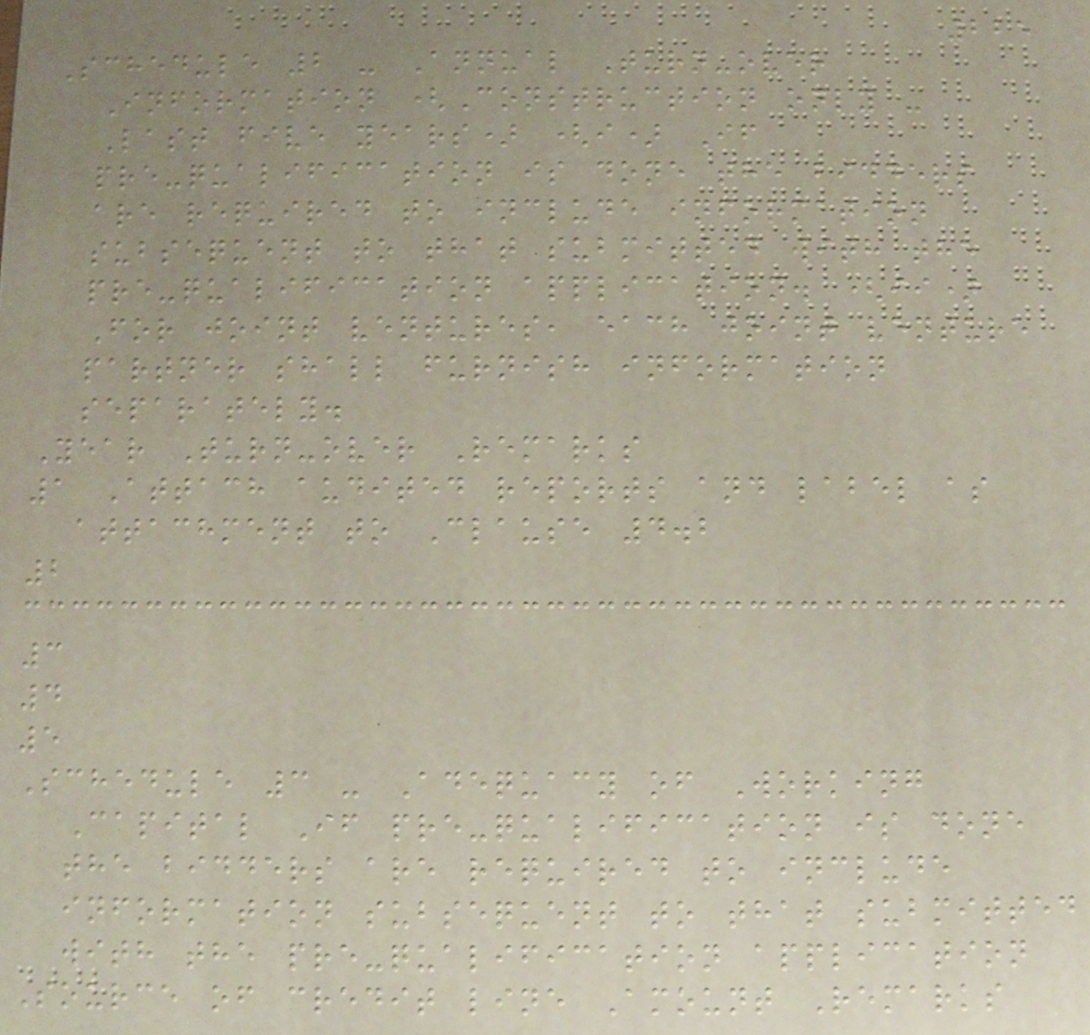225
Schedule 2 - Annual Turn-over
Information (Construction only -
Last five years) (i) If
pre-qualification is done the bidders
are required to include information
subsequent to that submitted with the
pre-qualification application. (ii)
For joint ventures, each joint venture
partner shall furnish information
separately.
Year Turn-over Remarks
1 Attach audited reports and label as
attachment to Clause 4.2
2
3
4
5
Schedule 3 - Adequacy of Working
Capital If pre-qualification is done
the bidders are required to include
information subsequent to that submitted
with the pre-qualification application
Source of credit line Amount Remarks
